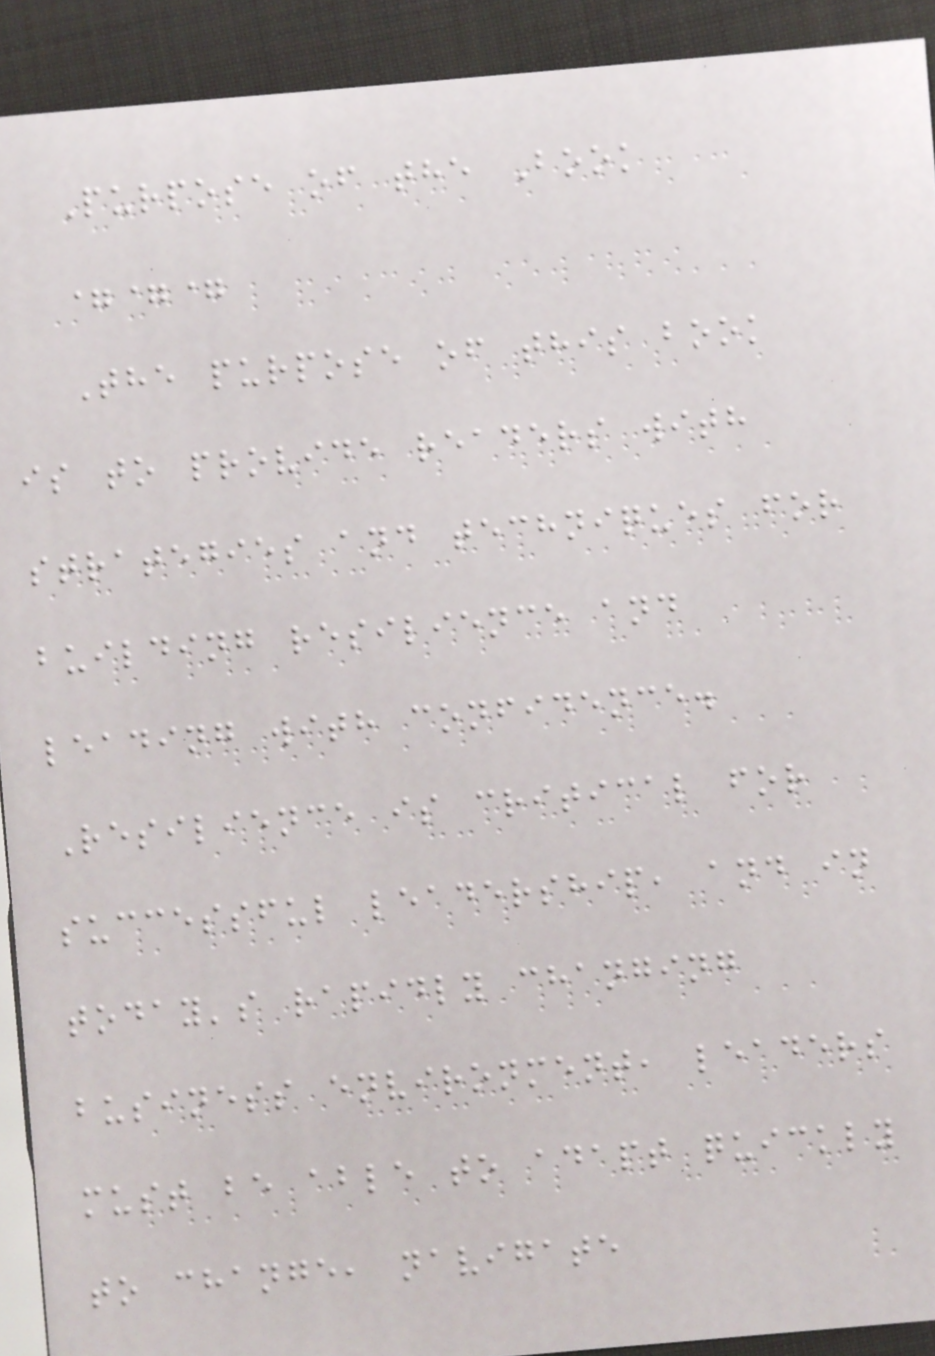Purpose of the Book
===
The purpose of this book
is to provide readers with
strategies and techniques for
building resilience and
leading with confidence.
Resilience is critical for
successful leadership, and in
today's rapidly changing
business environment, leaders
must be able to adapt quickly
to change, navigate
